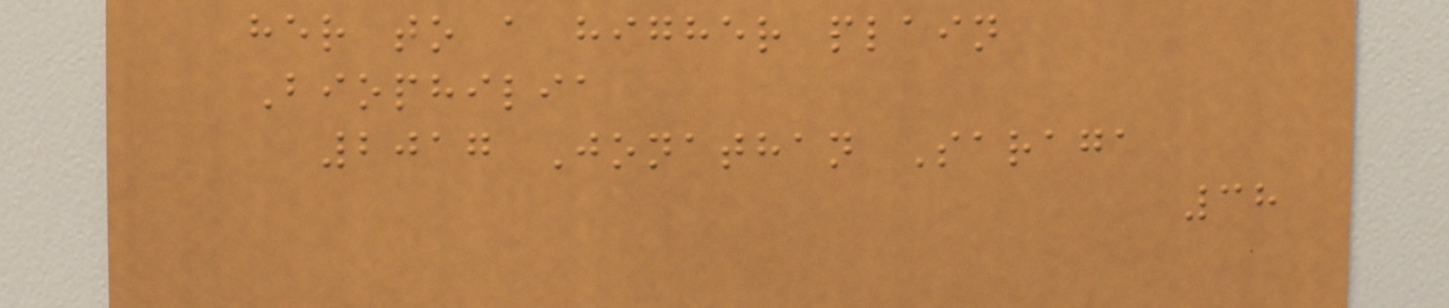her to a higher plain
Biophilia
2017 Jonathan Saraga
38
